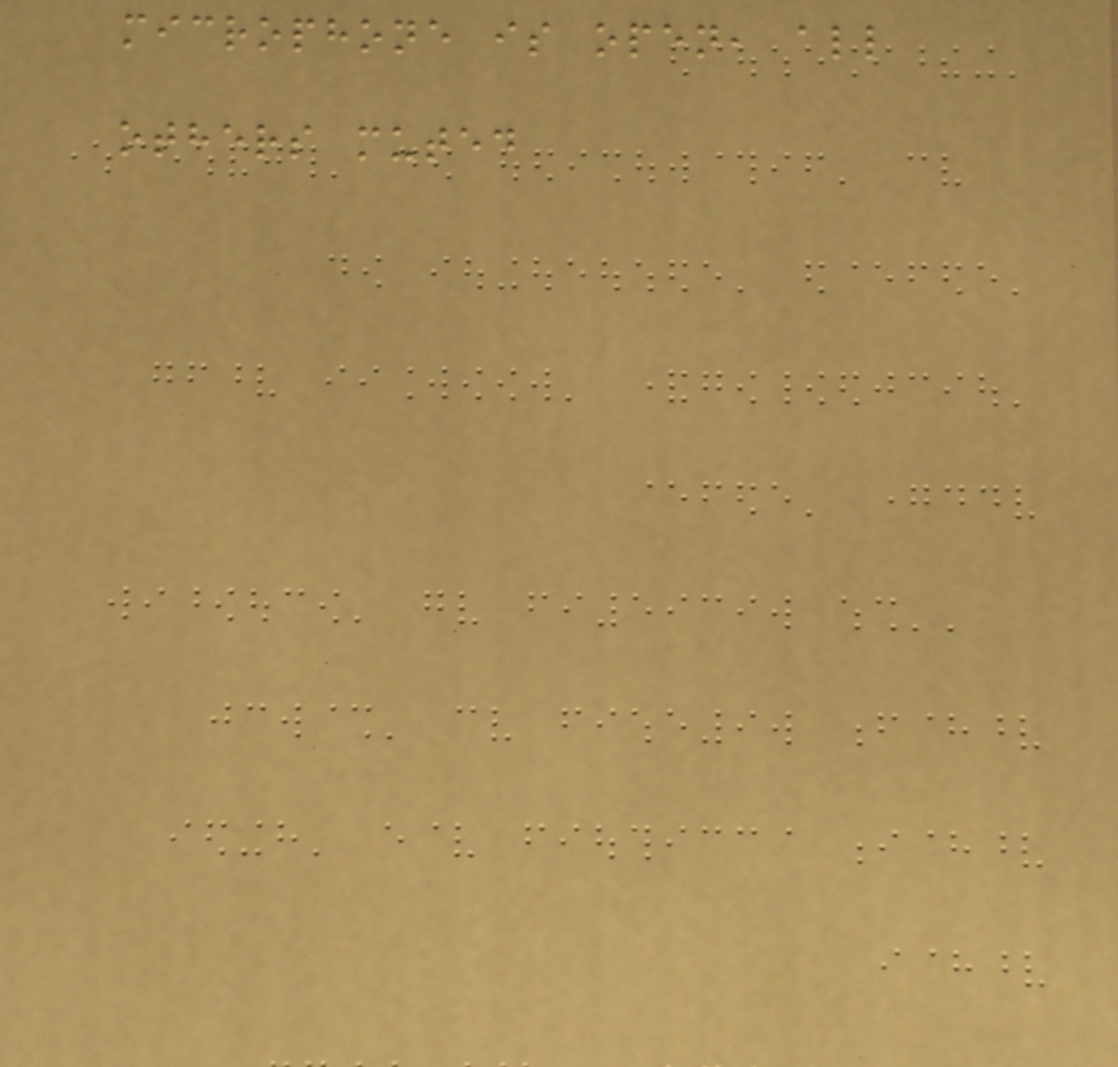microphone is open, all
others muted
